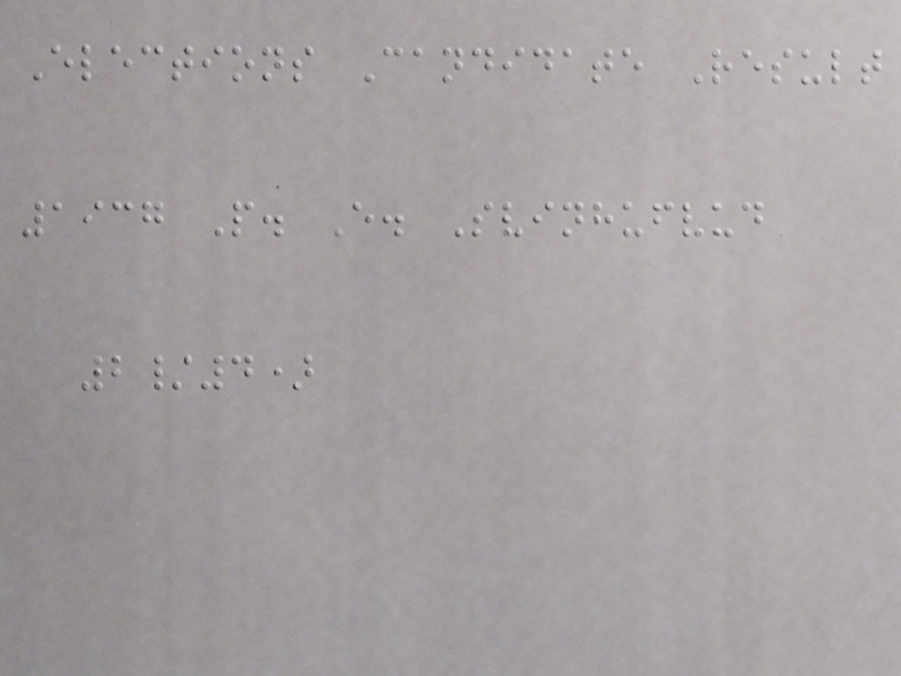Elections Candidate Result
1937 P. E. Svinhufvud
2/4)
